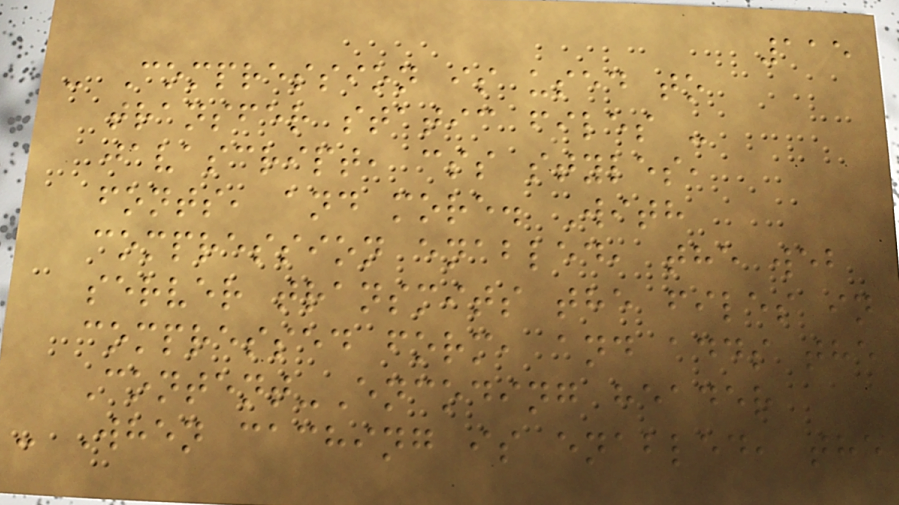115
- Compression is used to
transfer static files -
javascript, css styles,
fonts, and more. With
compression enabled, the web
server transmits the files in
compressed form, and adds the
Content-Encoding header
- When caching is enabled, the
